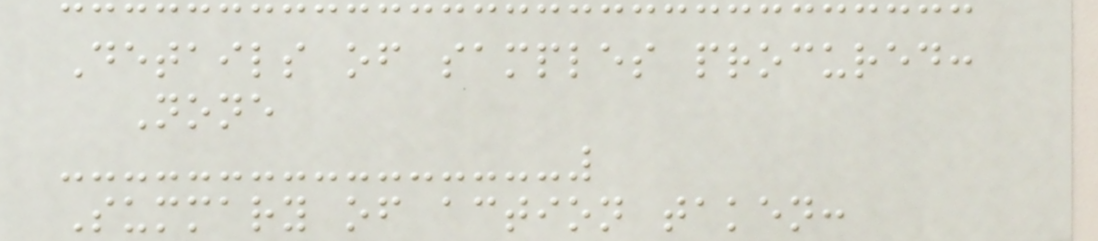Details of samples procured:
None
Summary of action taken:
